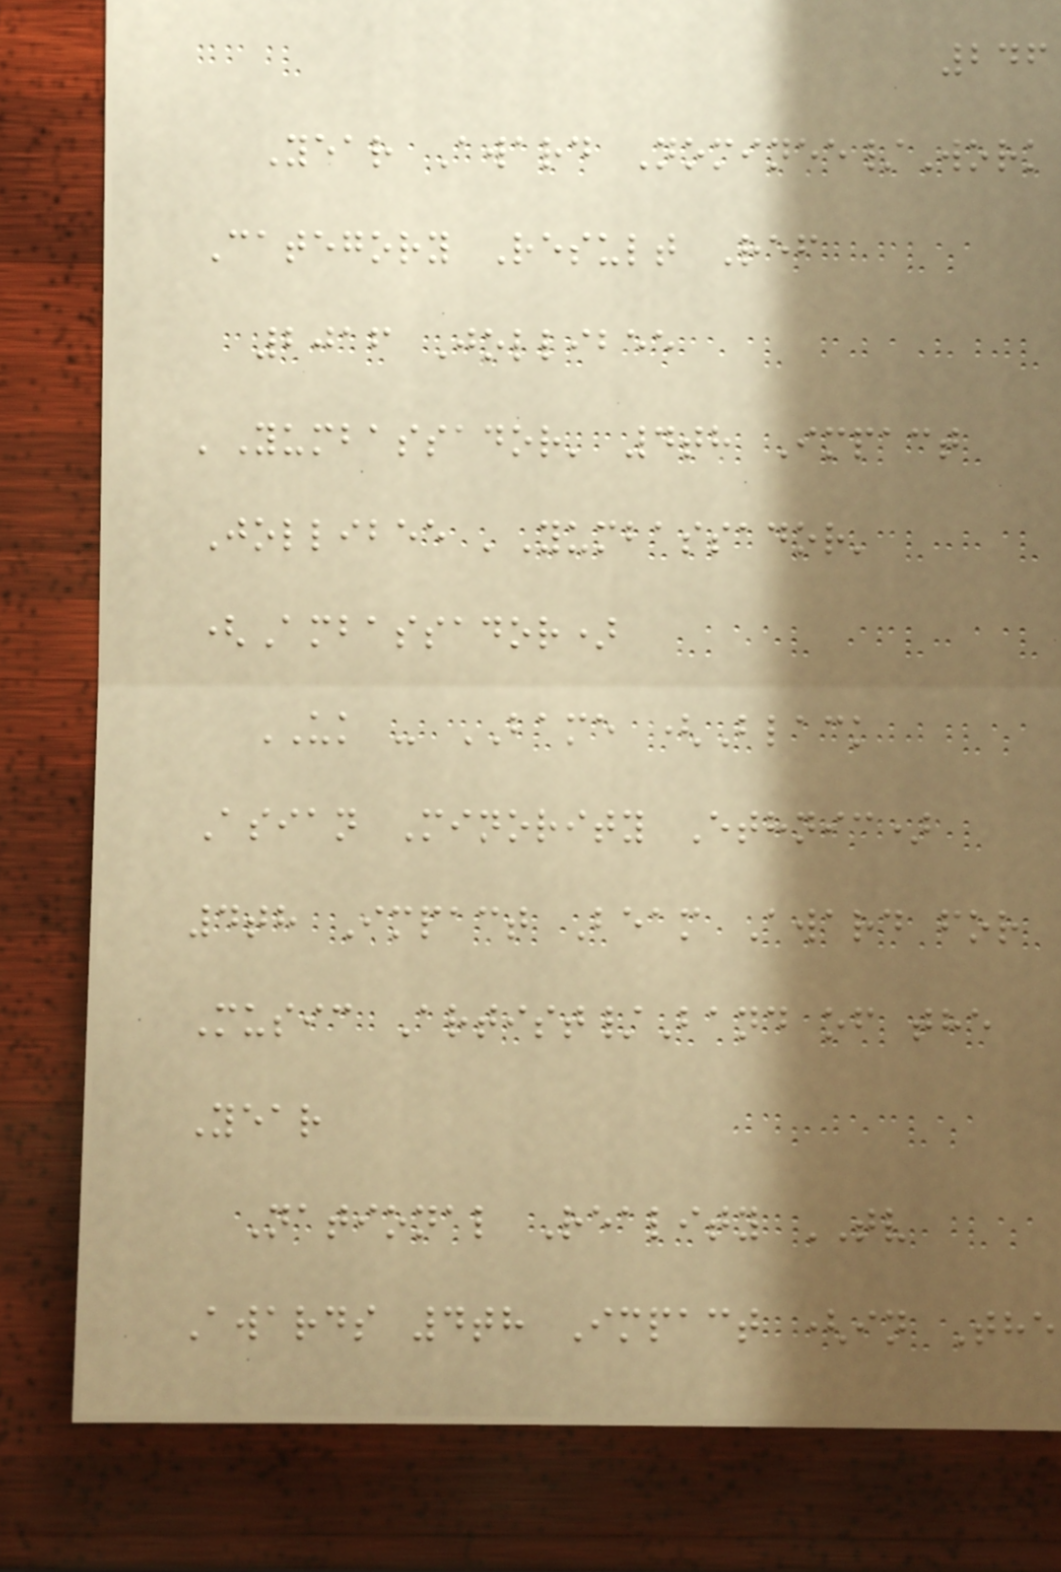246
Year Award Nominee/Work
Category Result Ref
2016 Jollibee
'Yumbassador' 4th Impact
Jollibee 'Yumbassador'
(Ambassador)
UK - BAME (Black
Asian Minority Ethnic)
4th Impact Beam Award for
Music Artist/Band of the
Year
National Reality TV
Awards 4th Impact (in The
